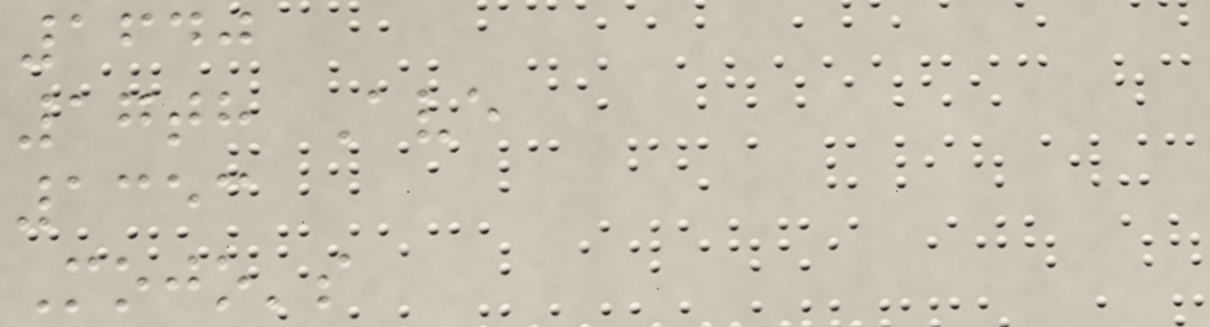1640
17th Ave
1353
Mojo's
